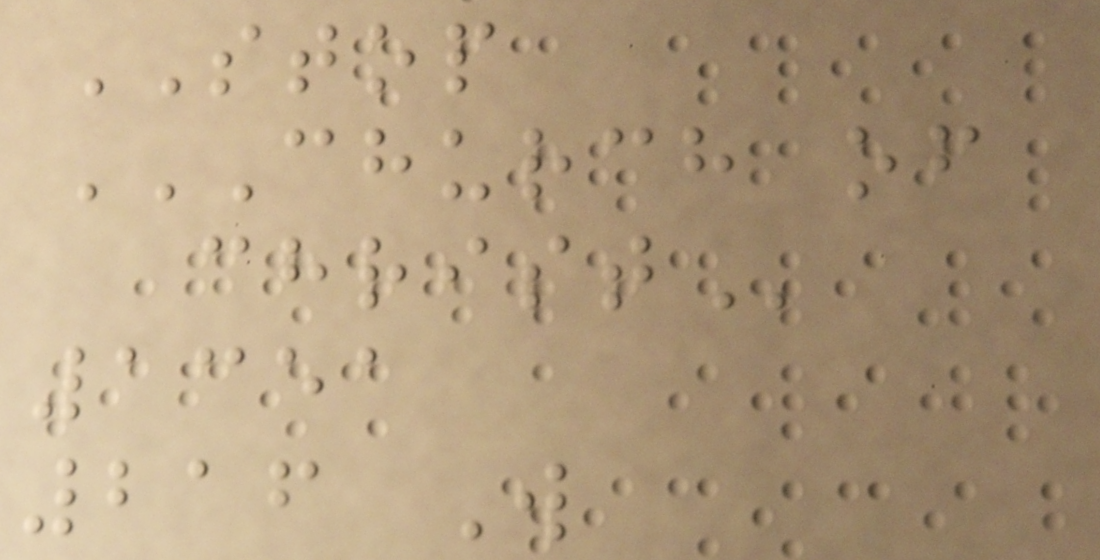STOP
CHURCH OF
CHRIST
1351
216 W
